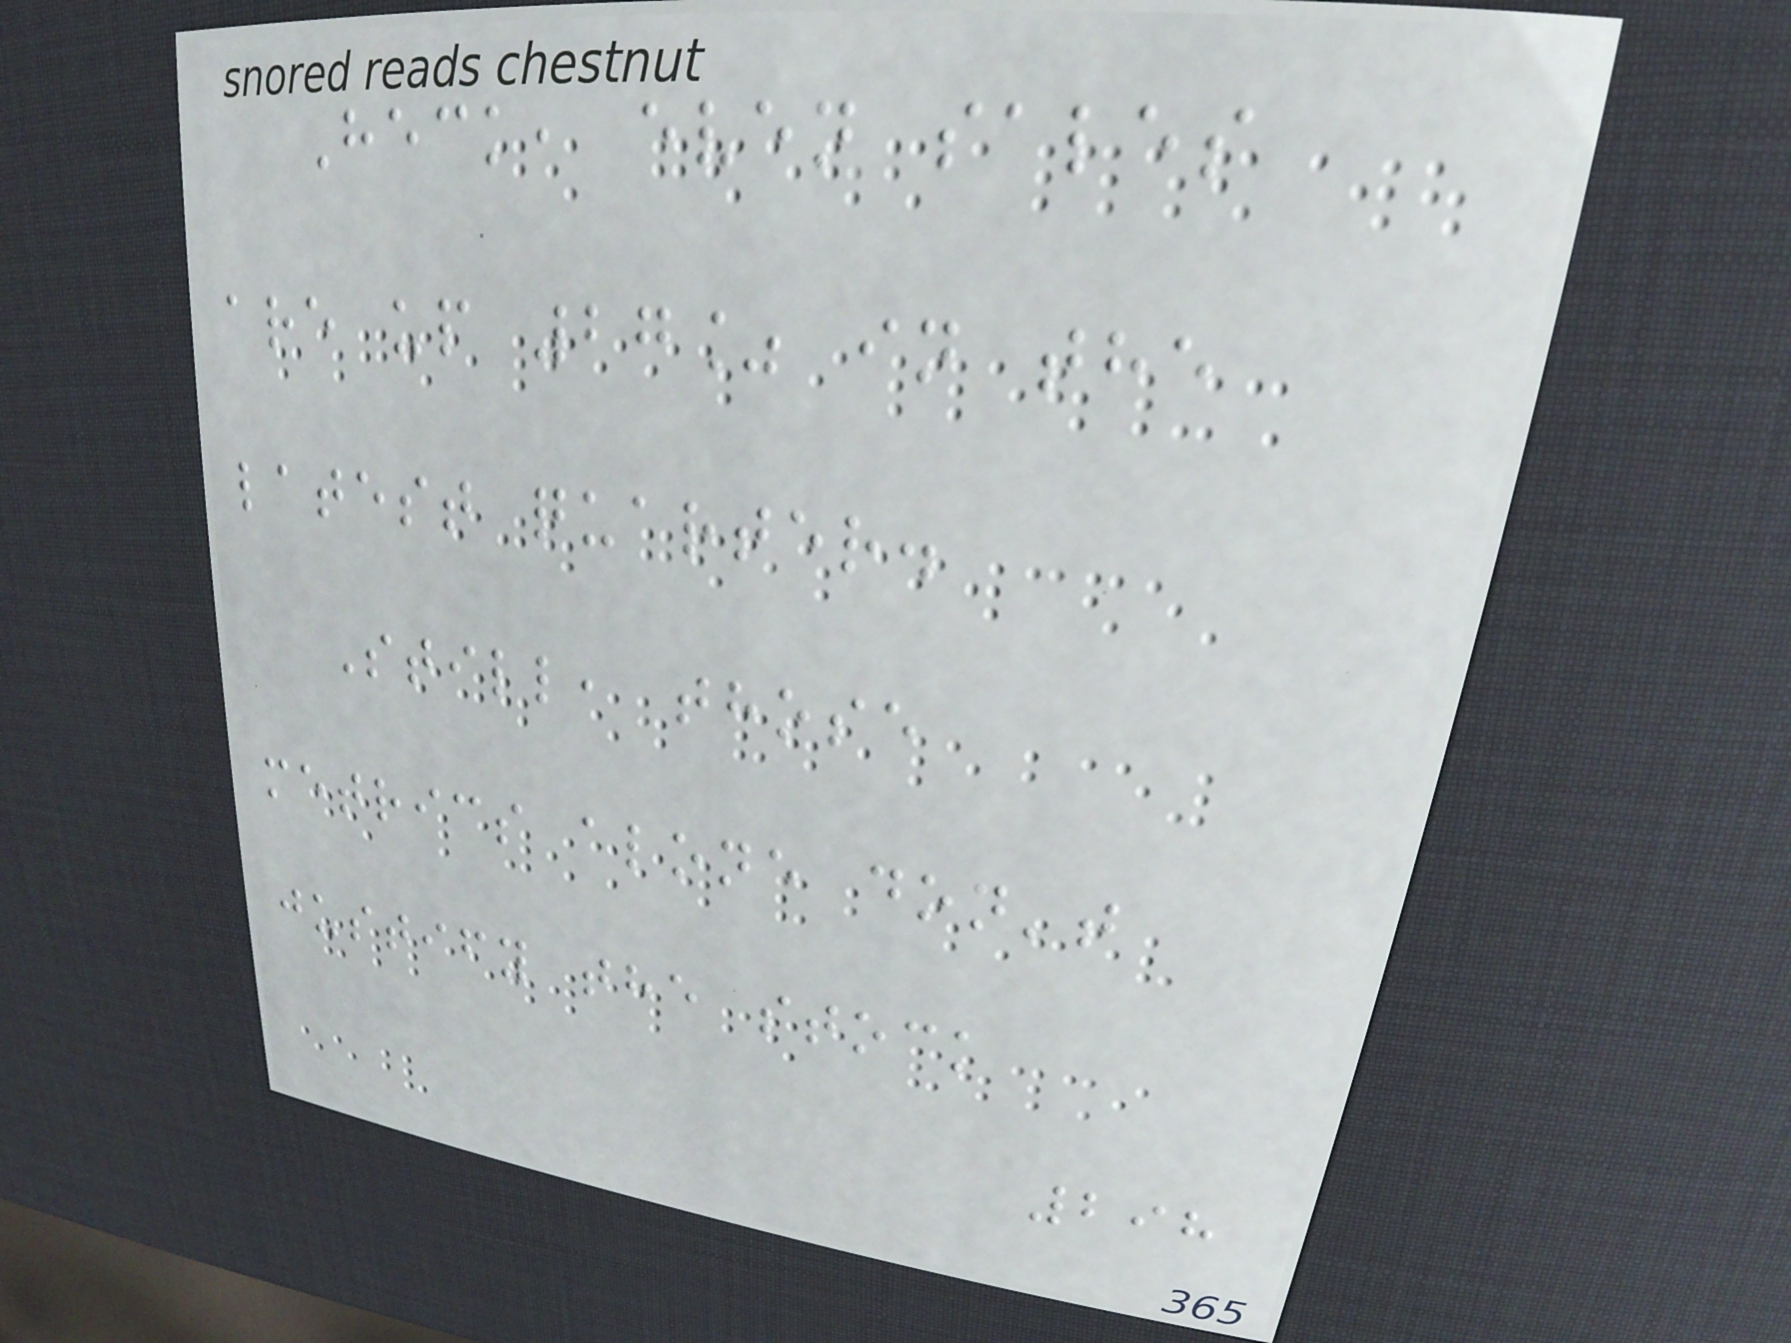Heck, even sales
are up 27% in the
latest quarter.
Still, those
metrics alone don't
justify the stock
298
